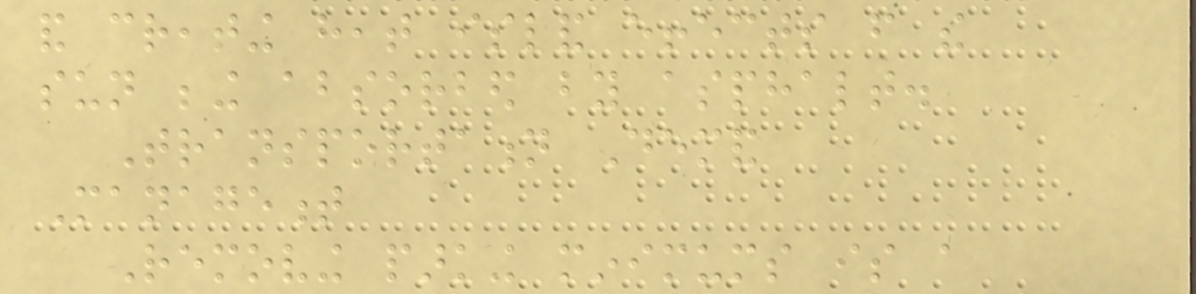and creating heat island effects from the
sun being absorbed by asphalt.
Transportation Demand
Management
Removing parking minimums is a
